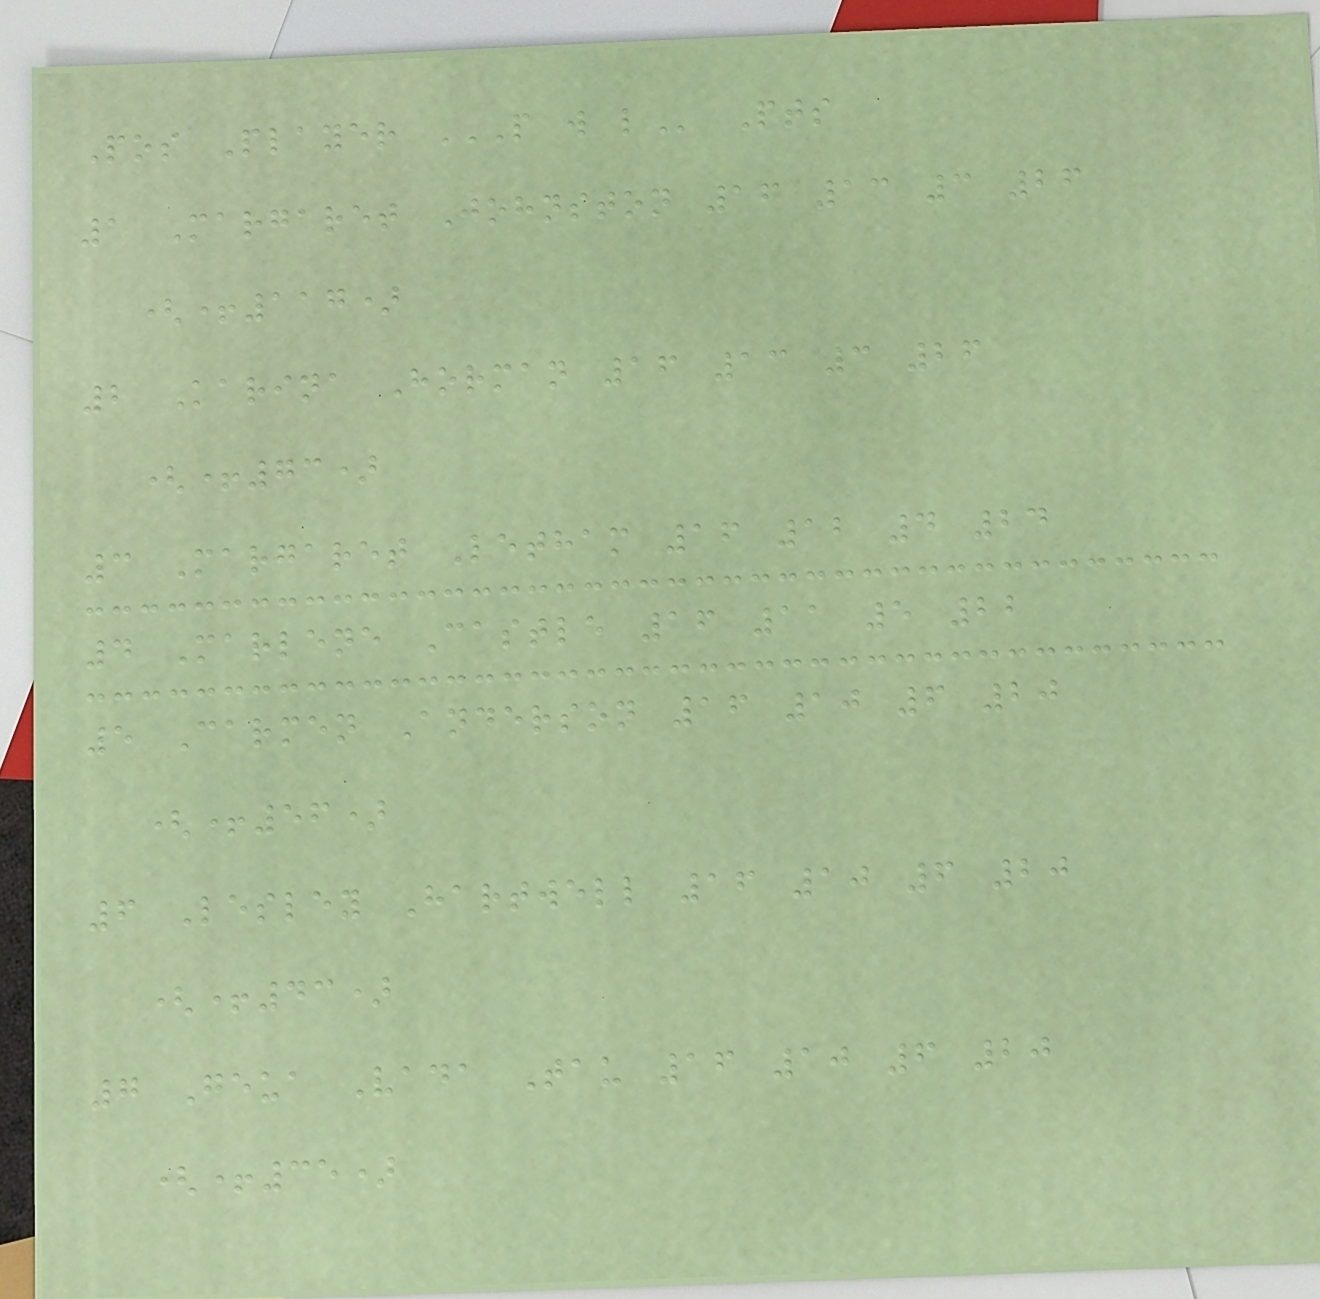Pos Player P W L Pts
1 Margaret Johnston 16 13 3 26
(+117)
2 Karina Horman 16 13 3 26
(+73)
3 Margaret Letham 16 12 4 24
4 Marlene Castle 16 11 5 22
5 Carmen Anderson 16 10 6 20
(+56)
6 Lesley Hartwell 16 10 6 20
(+43)
7 Geua Vada Tau 16 10 6 20
(+35)
